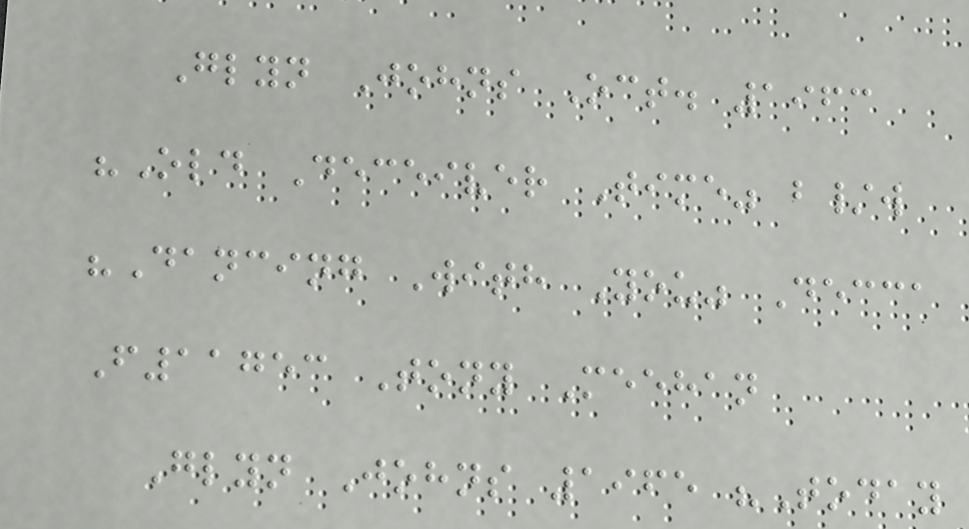Glyn Johns Oct. 1963
"Old Deceiver Time" b/w
"Dancing With You" Decca
F11753 Tony Meehan
Glyn Johns 1965 "Today
